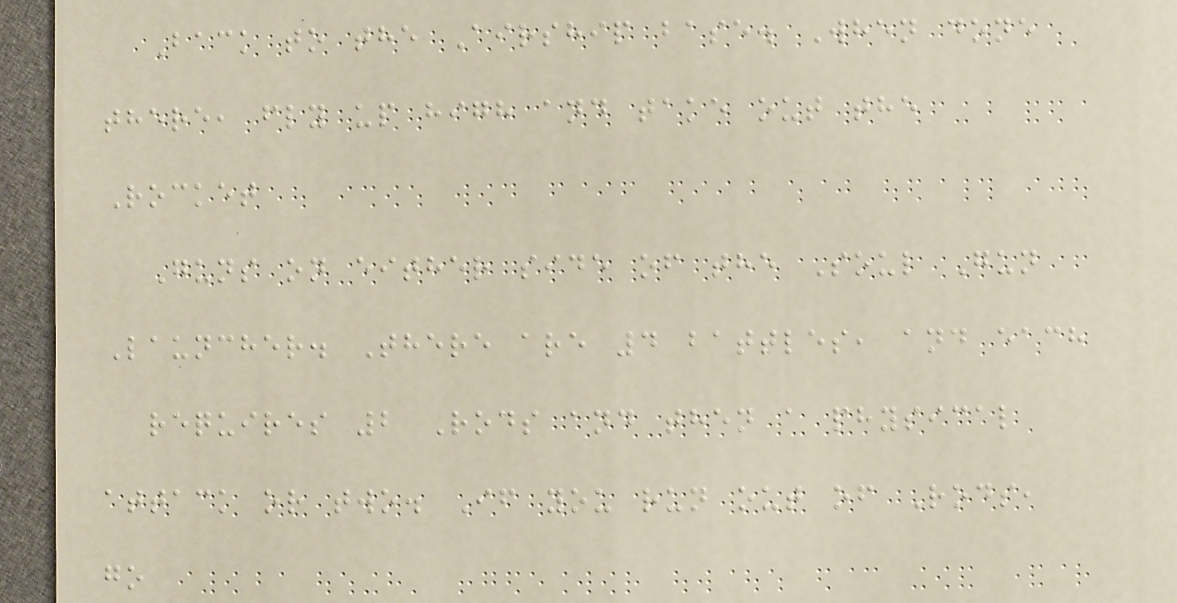Back to the Airship base. When done
there, fly up high and take out the
Rocket
Guns on either side of the Soul Gun
Launcher. There are 4 battles, and each
requires 2 Rods and then a physical
attack or two. If you run out of Rods,
go
